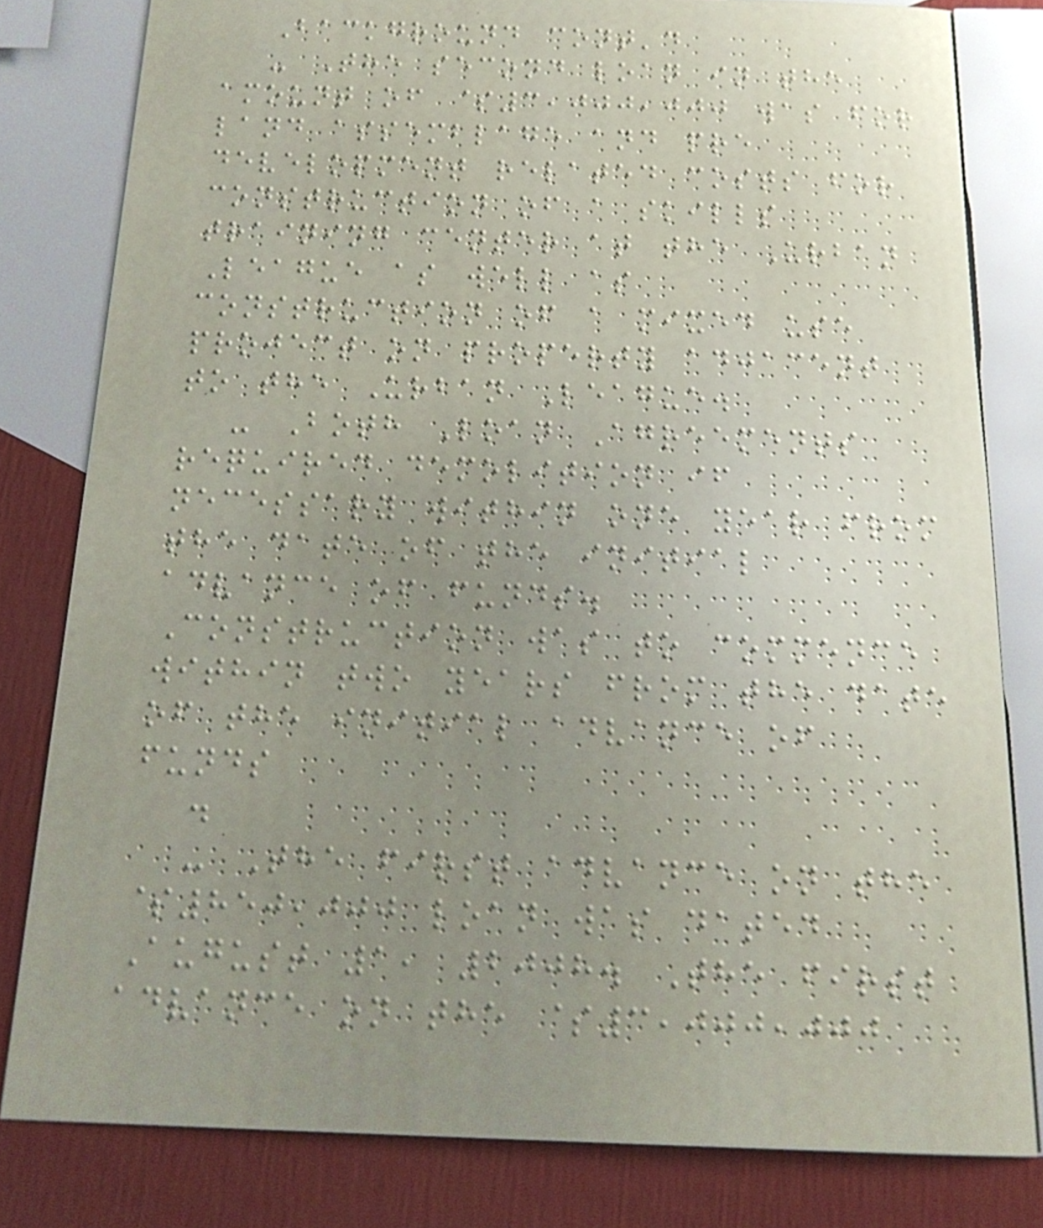Background cont'd
- The second loan in the
amount of $3,000,000 was for
land assemblage and pre
development related costs for
construction of a skills
training center at the Urban
League as well as
construction of a mixed use
project on property adjacent
to the Urban League.
- Both Loan Agreements
required demolition if
necessary within one year from
the date of the initial
advance of funds.
Construction was to commence
within two years from the date
of the initial advance of
funds
.
- The first advance on the
$850,000 loan was dated
August 1, 2008. The first
advance on the $3,000,000
